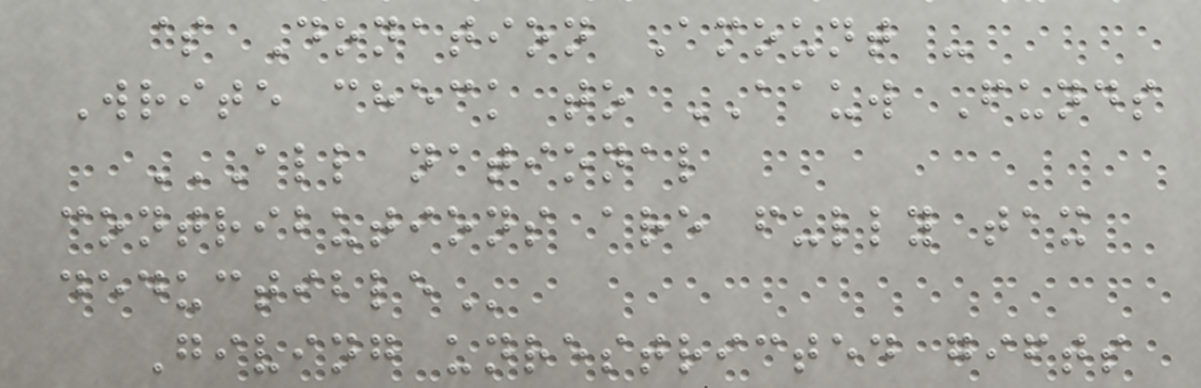$ Donation Amount -
Write check to AAUW Funds
ALL NATIONAL
CONTRIBUTIONS ARE FULLY TAX
DEDUCTIBLE
Giving unrestricted gifts
